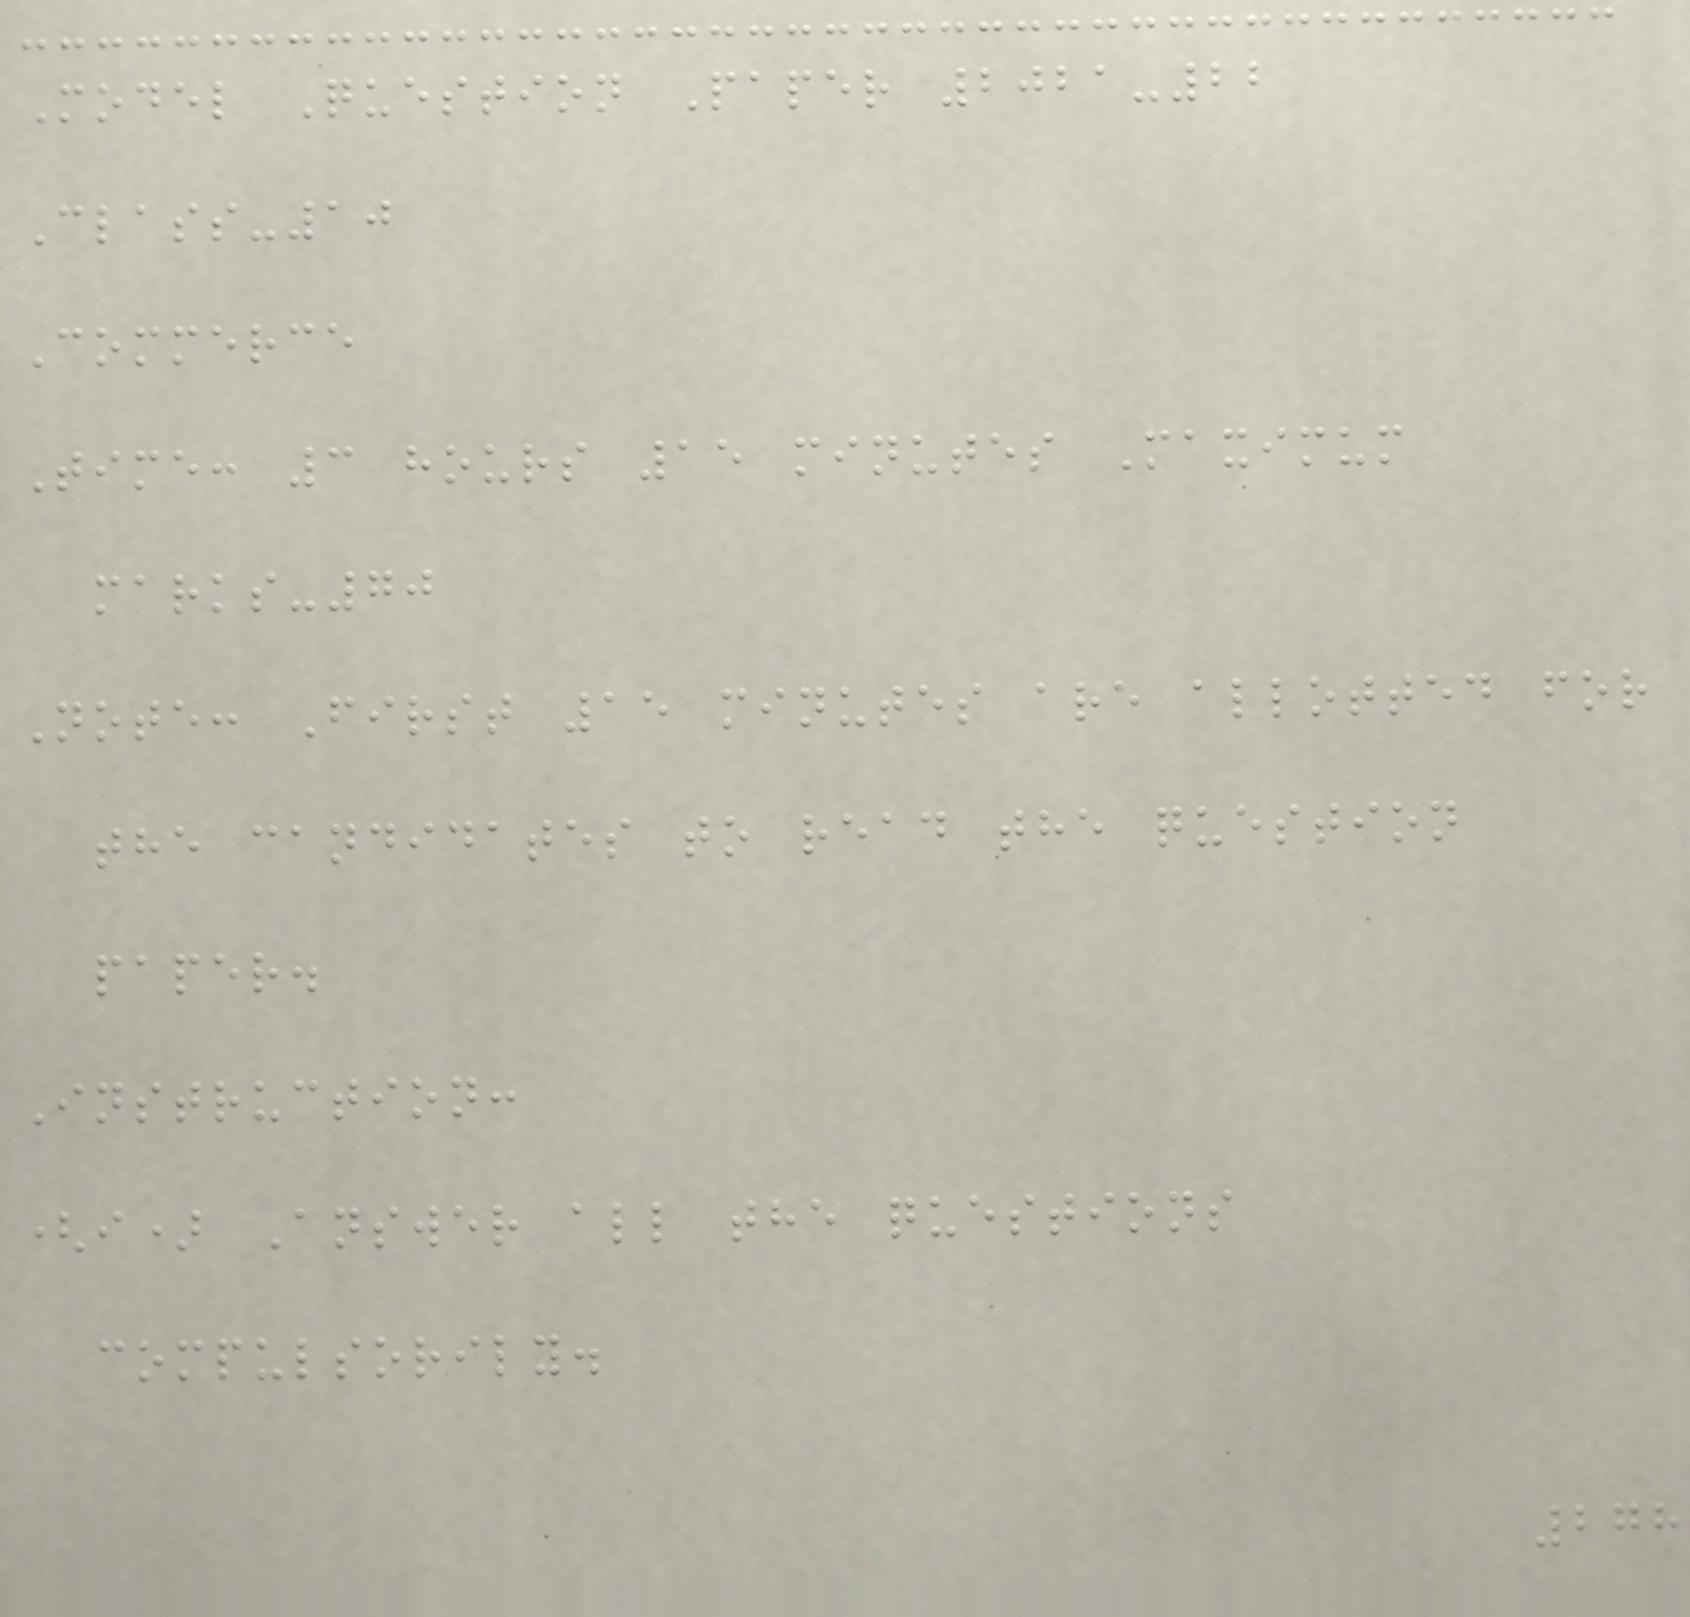Model Question Paper 2021-22
Class-10
Commerce
Time: 3 hours 15 minutes Maximum
marks-70
Note: First 15 minutes are allotted for
the candidates to read the question
paper.
Instruction:
(i) Answer all the questions
compulsorily.
278
